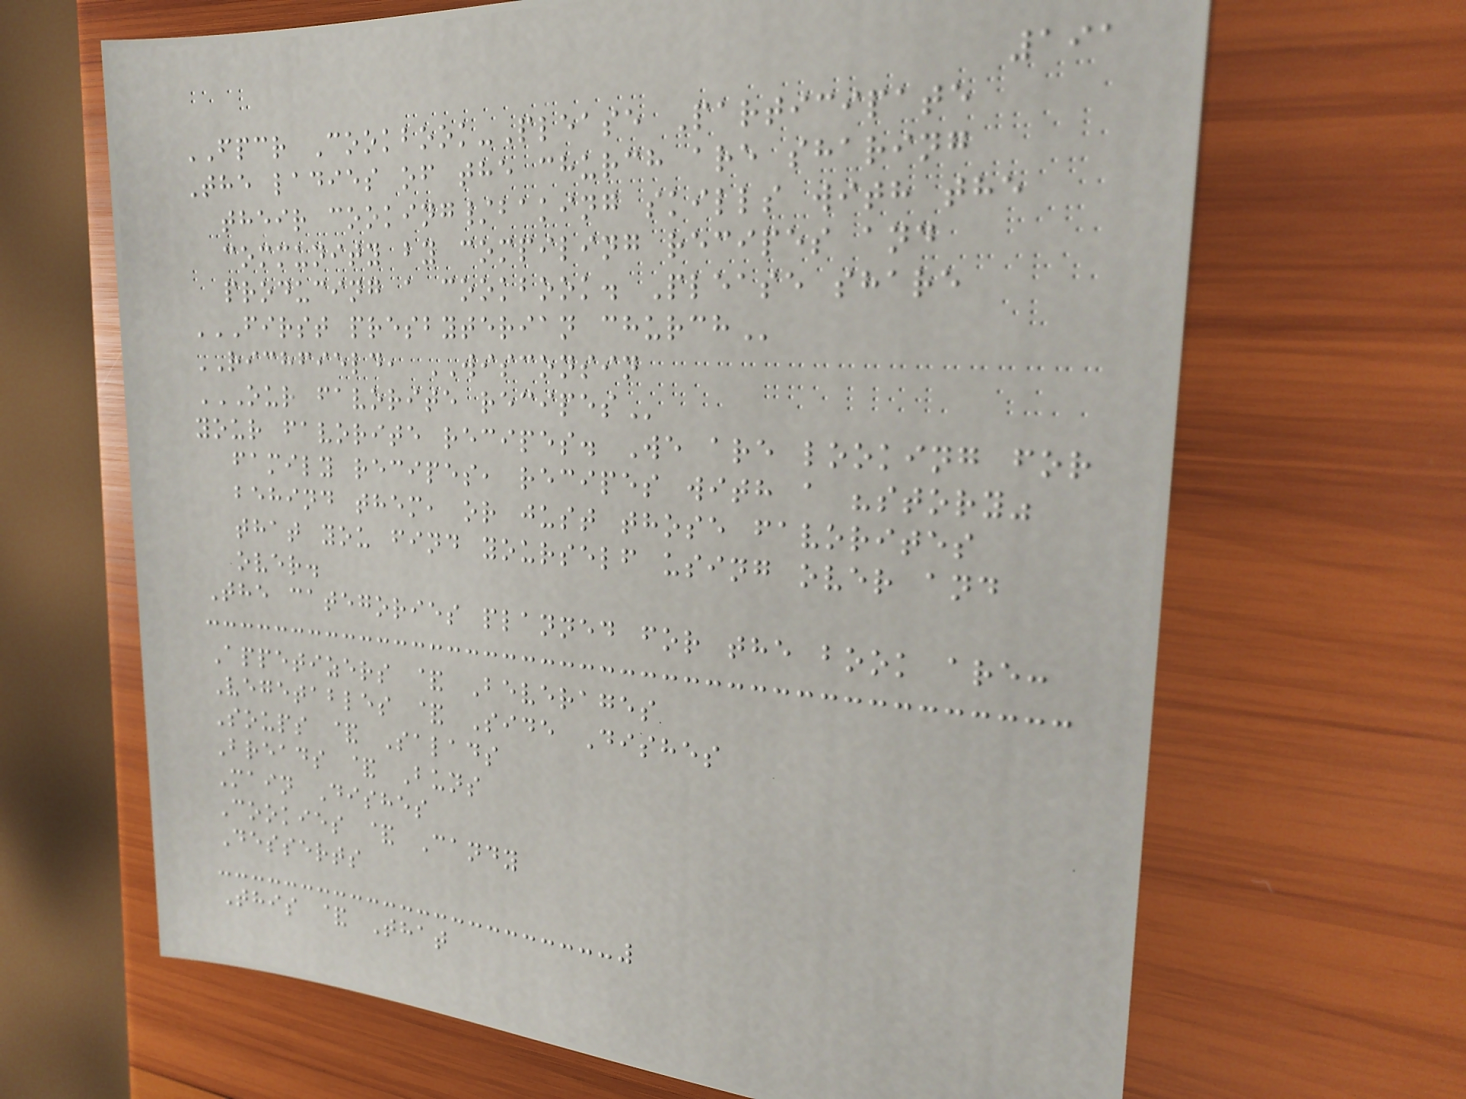191
FPCR Cookbook-Please Participate
The ladies of the church are sharing
their cooking/baking skills with the
community by compiling recipes and
producing a cookbook. Please share
FIRST PRESBYTERIAN CHURCH
RICHFIELD, WISCONSIN
OUR FAVORITE RECIPES
your favorite recipes. We are looking for
family recipes, recipes with a "story"
behind them, or just those favorites
that you find yourself using over and
over.
The categories planned for the book are:
Appetizers & Beverages
Vegetables & Side Dishes
Soups & Salads
Breads & Buns
Main Dishes
Cookies & Candy
Desserts
This & That
